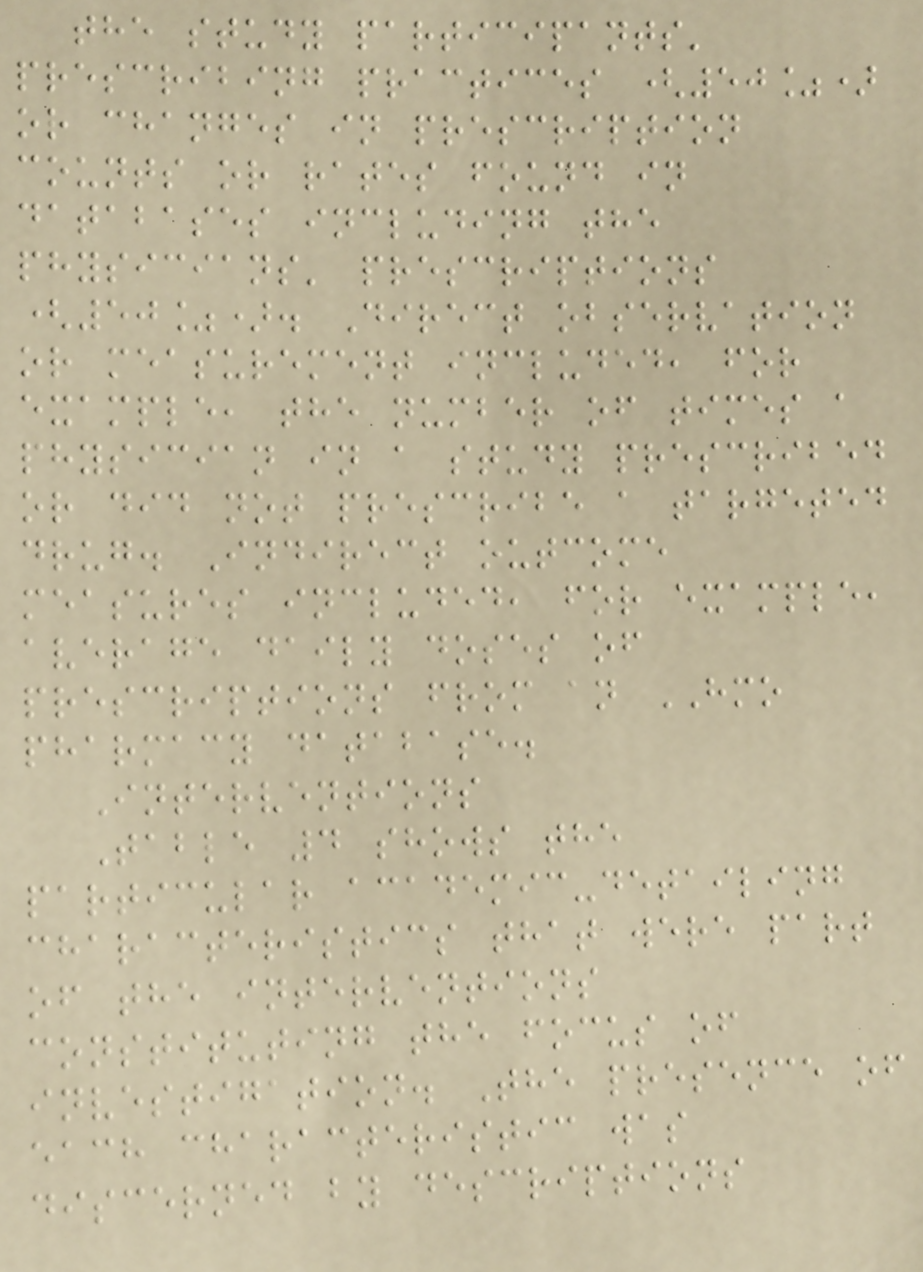the study participants'
prescribing practices (50%)
or changes in prescription
counts or rates found in
databases including the
physicians' prescriptions
(50%). Direct observation
or measurement included, for
example, the number of times a
physician in a study prescribed
or did not prescribe a targeted
drug. Indirect outcome
measures included, for example,
average daily doses of
prescriptions from an HMO
pharmacy database.
Interventions
Table 4 shows the
particular academic-detailing
characteristics that were part
of the interventions
constituting the focus of
investigation. The presence of
each characteristic was
discerned by descriptions
